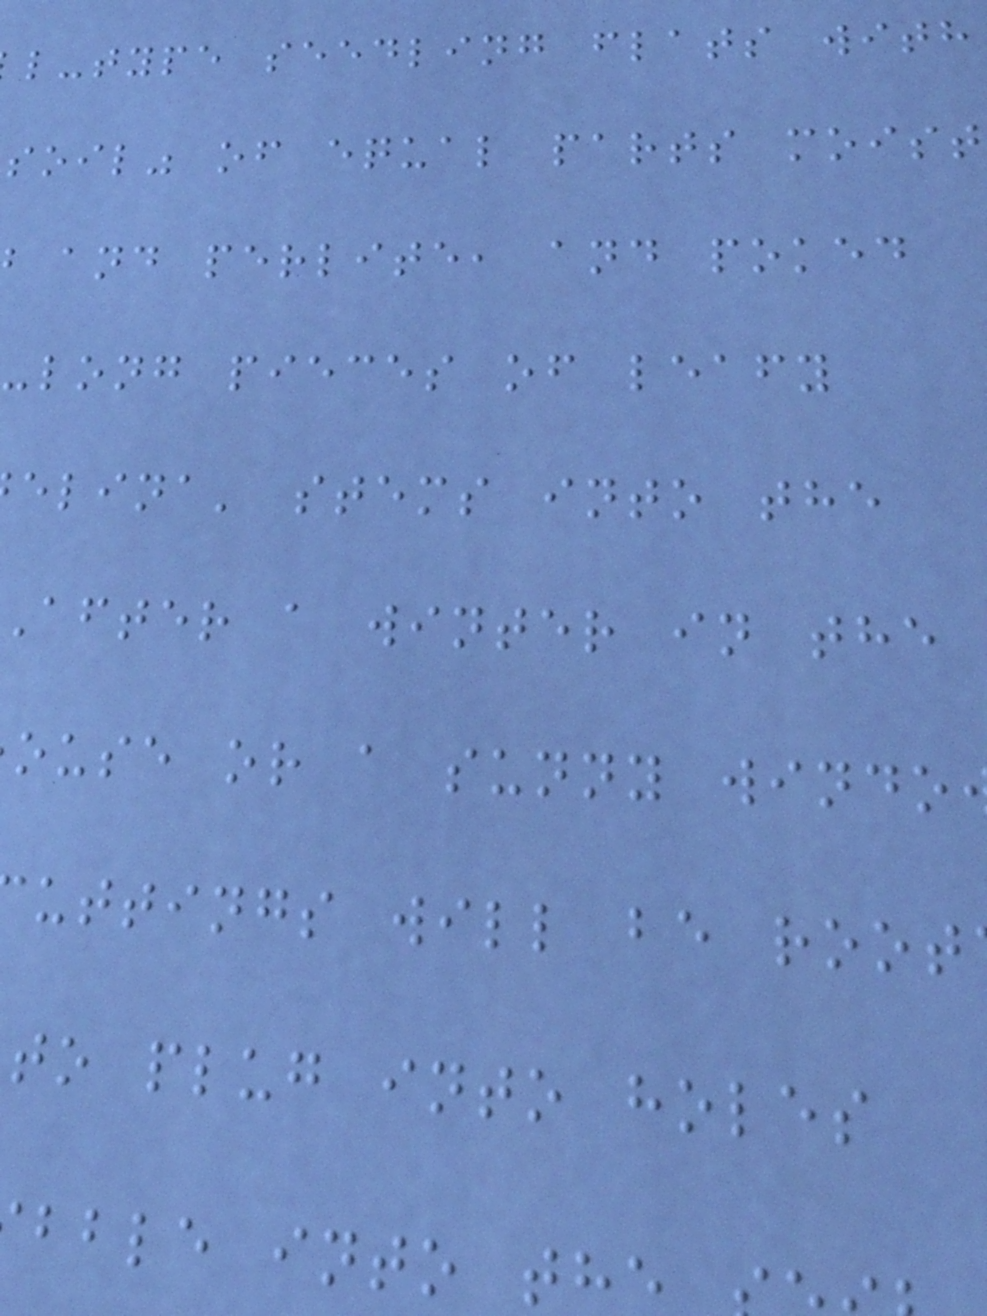l-type seedling flats with
soil" of equal parts moist
and perlite, and poked
-long pieces of leafy
elina' stems into the
after a winter in the
ouse or a sunny windo
uttings will be root
to plug into holes
bble into th
